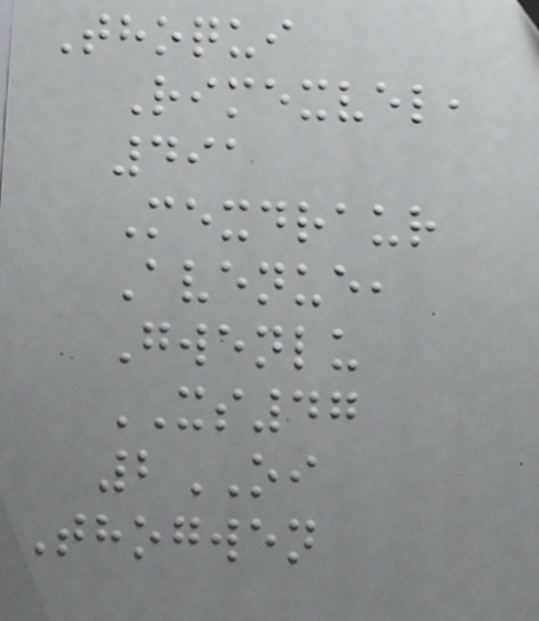Thoqui
Rimexvel,
491
Mexdraur
Avenue,
Gwenlu
XS47
2OI
Thogwen
